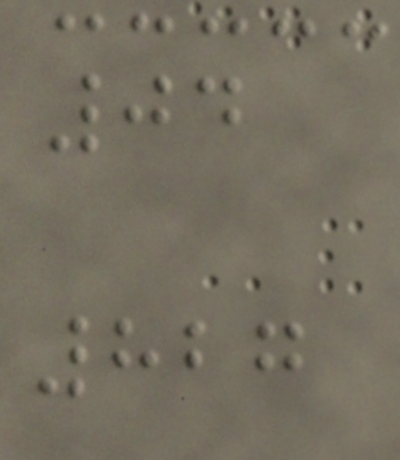04
827
